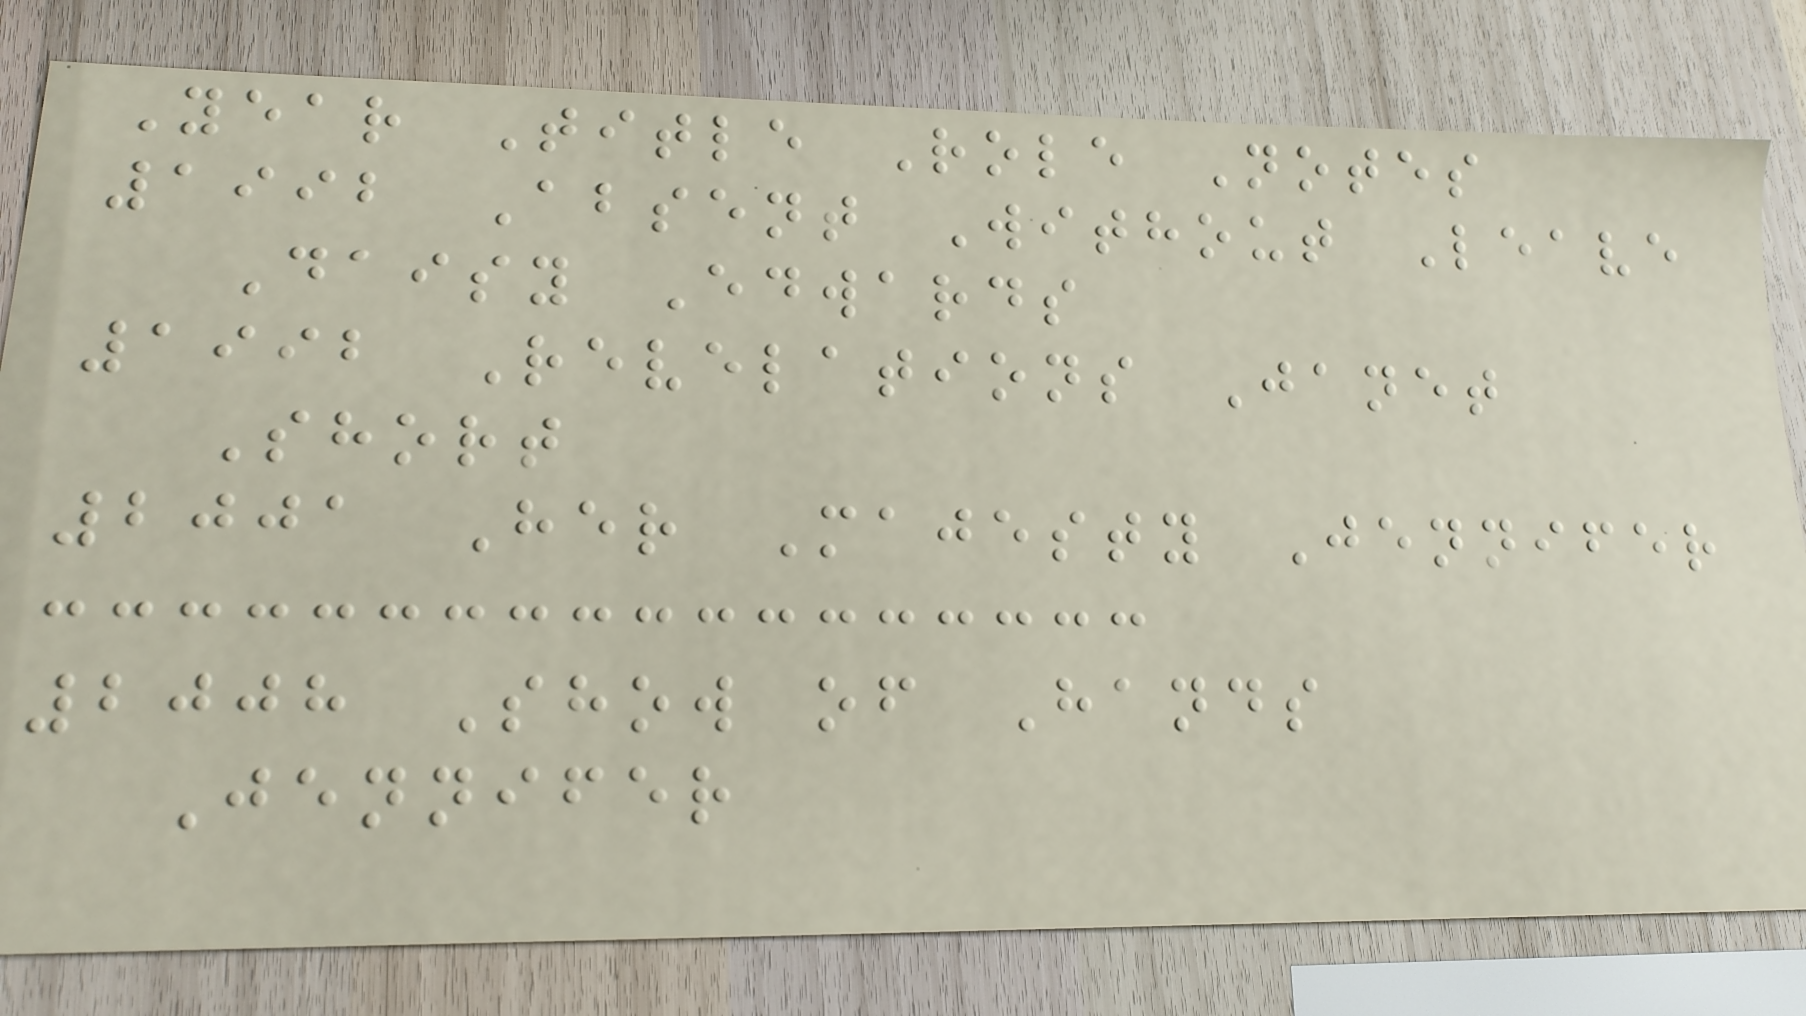Year Title Role Notes
1992 Absent Without Leave
Daisy Edwards
1992 Revelations Janet
Short
2001 Her Majesty Jennifer
2008 Show of Hands
Jennifer
